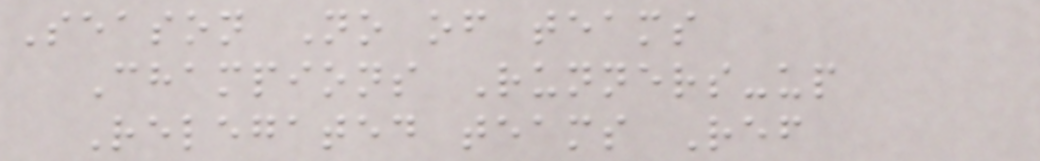Season No of teams
Champions Runners-up
Relegated teams Ref
